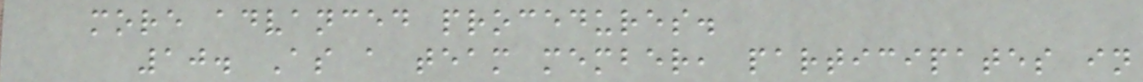more advanced procedures.
10. As a team member, participates in
